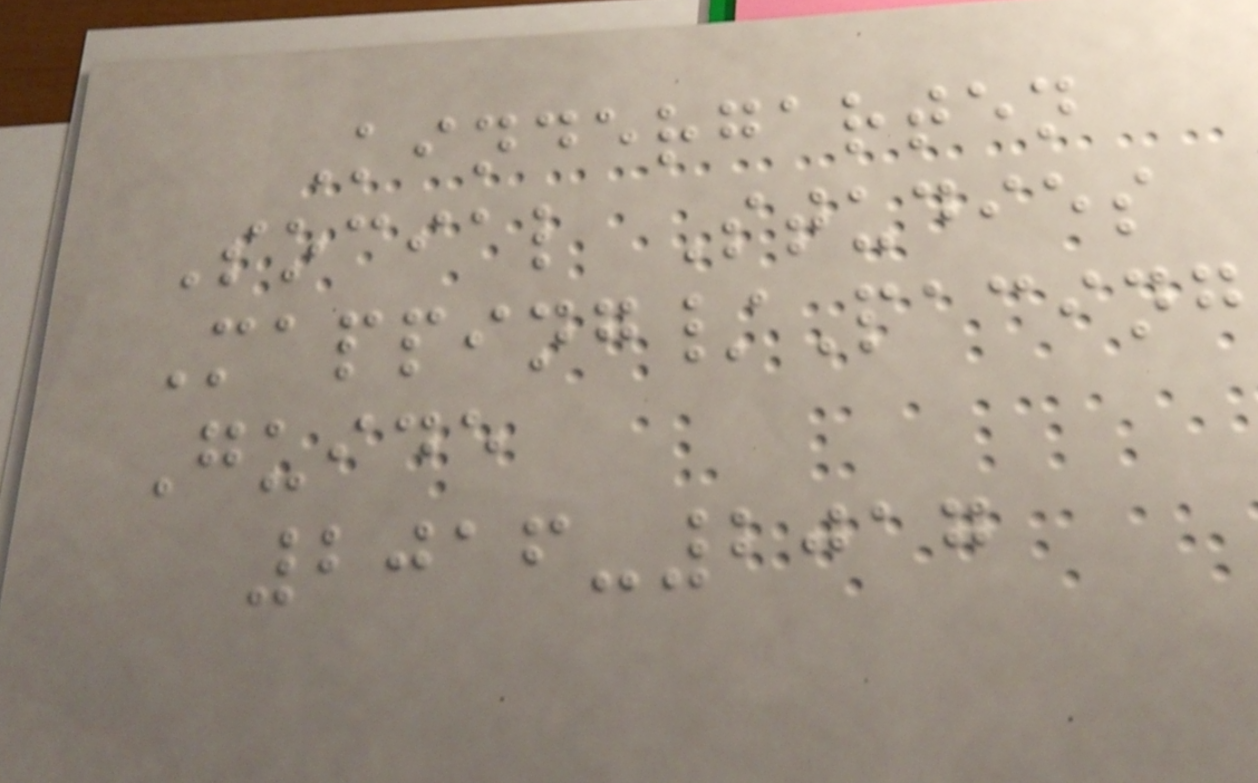Kindergarten
Social Studies
Mapping/Pacing
Guide
2016-2017
